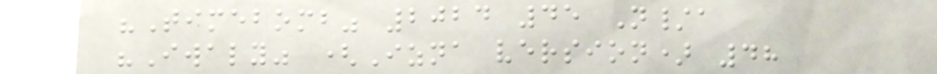"Timebomb" 2024 45 N/a
"Iwaly" (Izna version) 48
